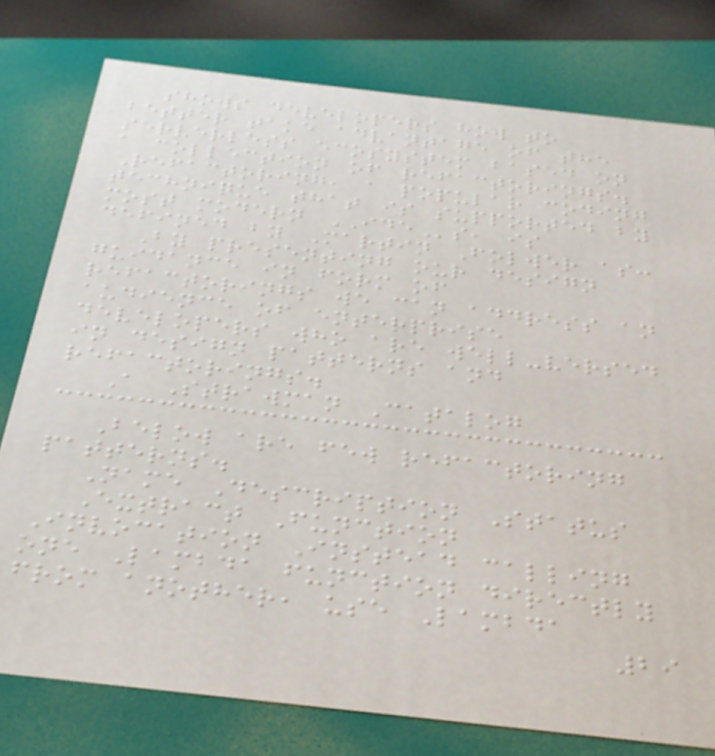shows developers how to
better take advantage of the
serverless ecosystem based on
a collection of refactorings.
Refactoring, a popular coding
technique that is supported by
most modern IDEs, is
defined by Martin Folwer as:
By presenting our design
guidance in form of
refactorings we can address an
audience of enterprise
developers who are well-versed
in design patterns and
refactorings.
A Strawman Catalog
Below are few refactoring
patterns.
Name Description Status
Extract Function
Invocation Instead calling
one Lambda function directly
from another, use Lambda
29
